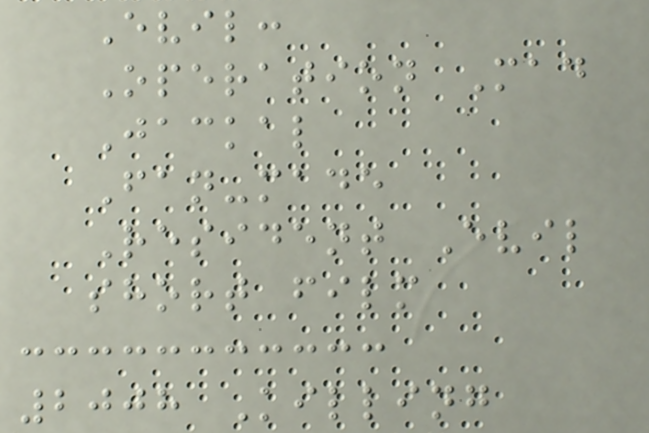Evil:
Operation Mad
Jackal
Fan-made
Resident Evil
short film
2008 Killing
